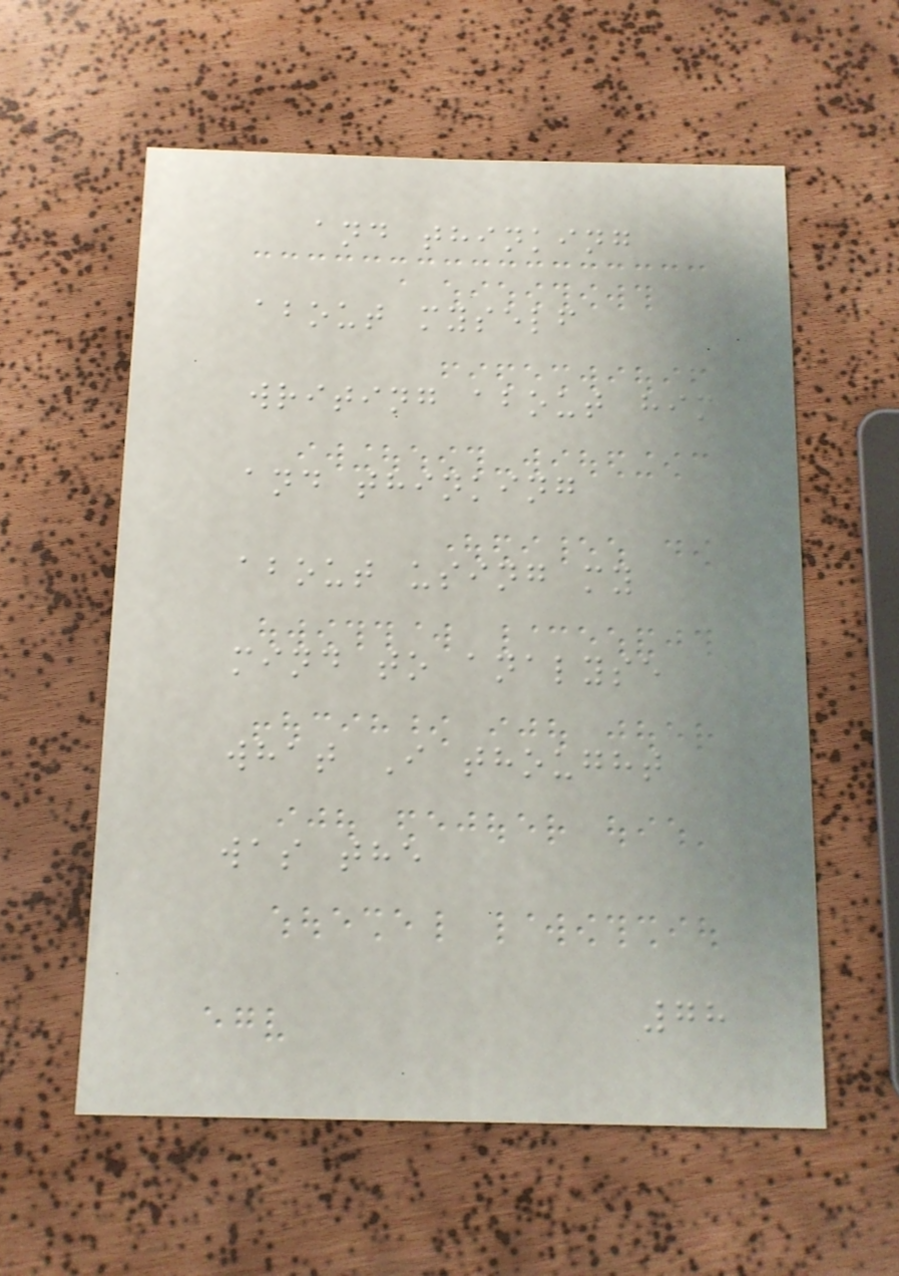and thinking
about myself
writing about him
and thinking
about using my
mind to analyse
what I thought
was the
78
